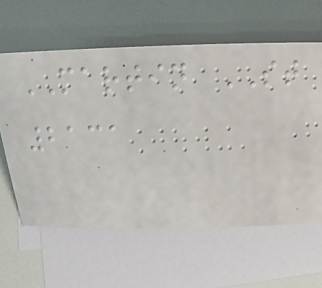MARTIN ST
2131
